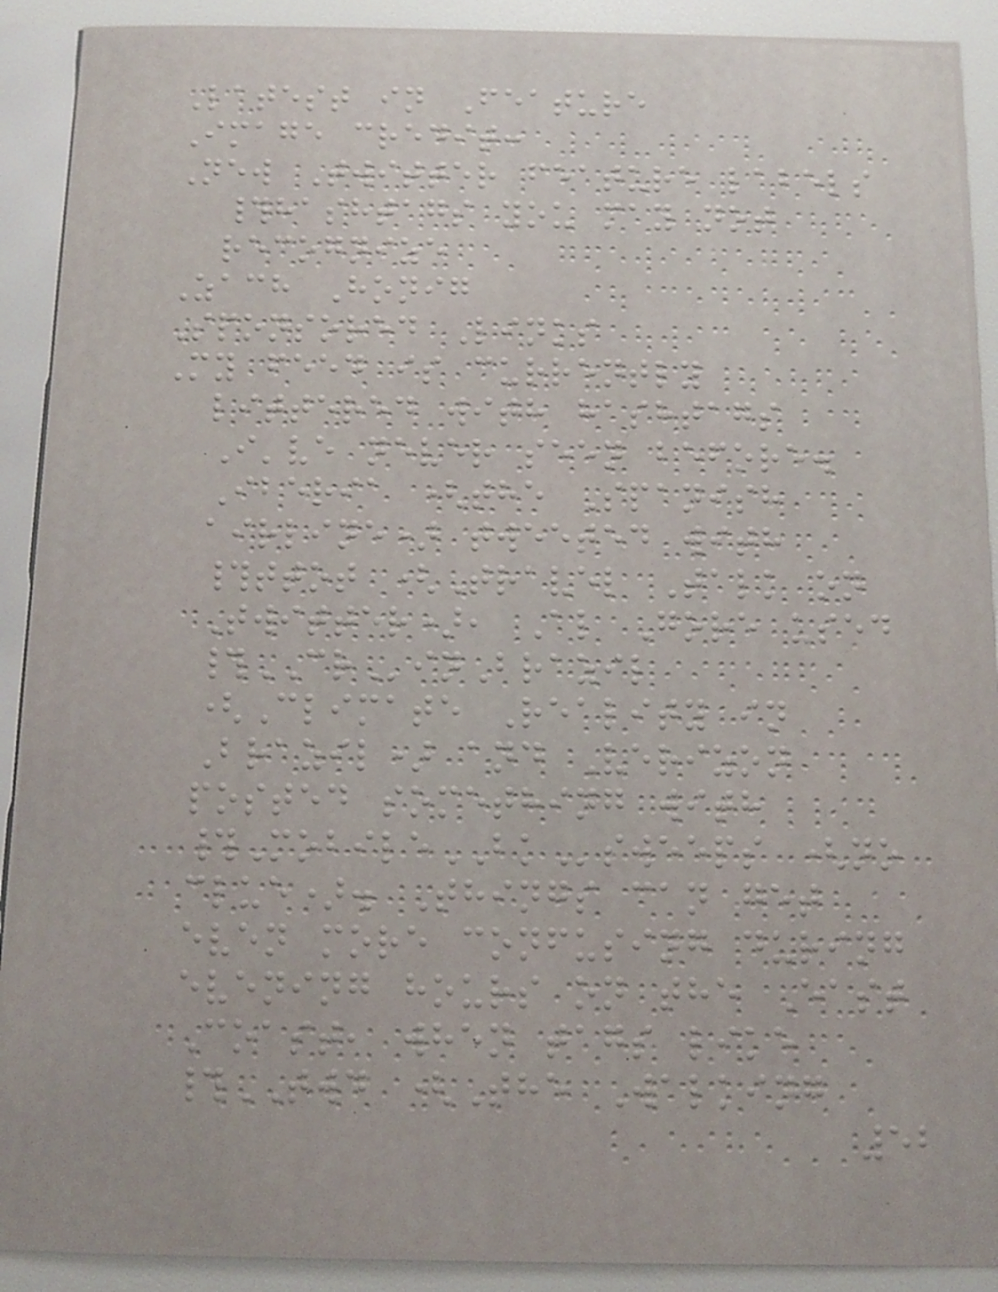Latest in Feature
Image credit:
New Twitter feature labels
#hashtags you may not
recognize
Zach Honig
Sponsored Links
My feed is currently
littered with hashtags
I've never seen before.
Iberia (the Spanish
airline) tweeted with
#ttot (Travel Talk on
Twitter), Al Gore used
#CRinBrazil
(Climate Reality in
Brazil) and Verizon
posted something with
#MobileBKsweeps (no
clue). Things can get
even more confusing during
evening hours on the East
Coast, when tags like
#TWD (The Walking
52
